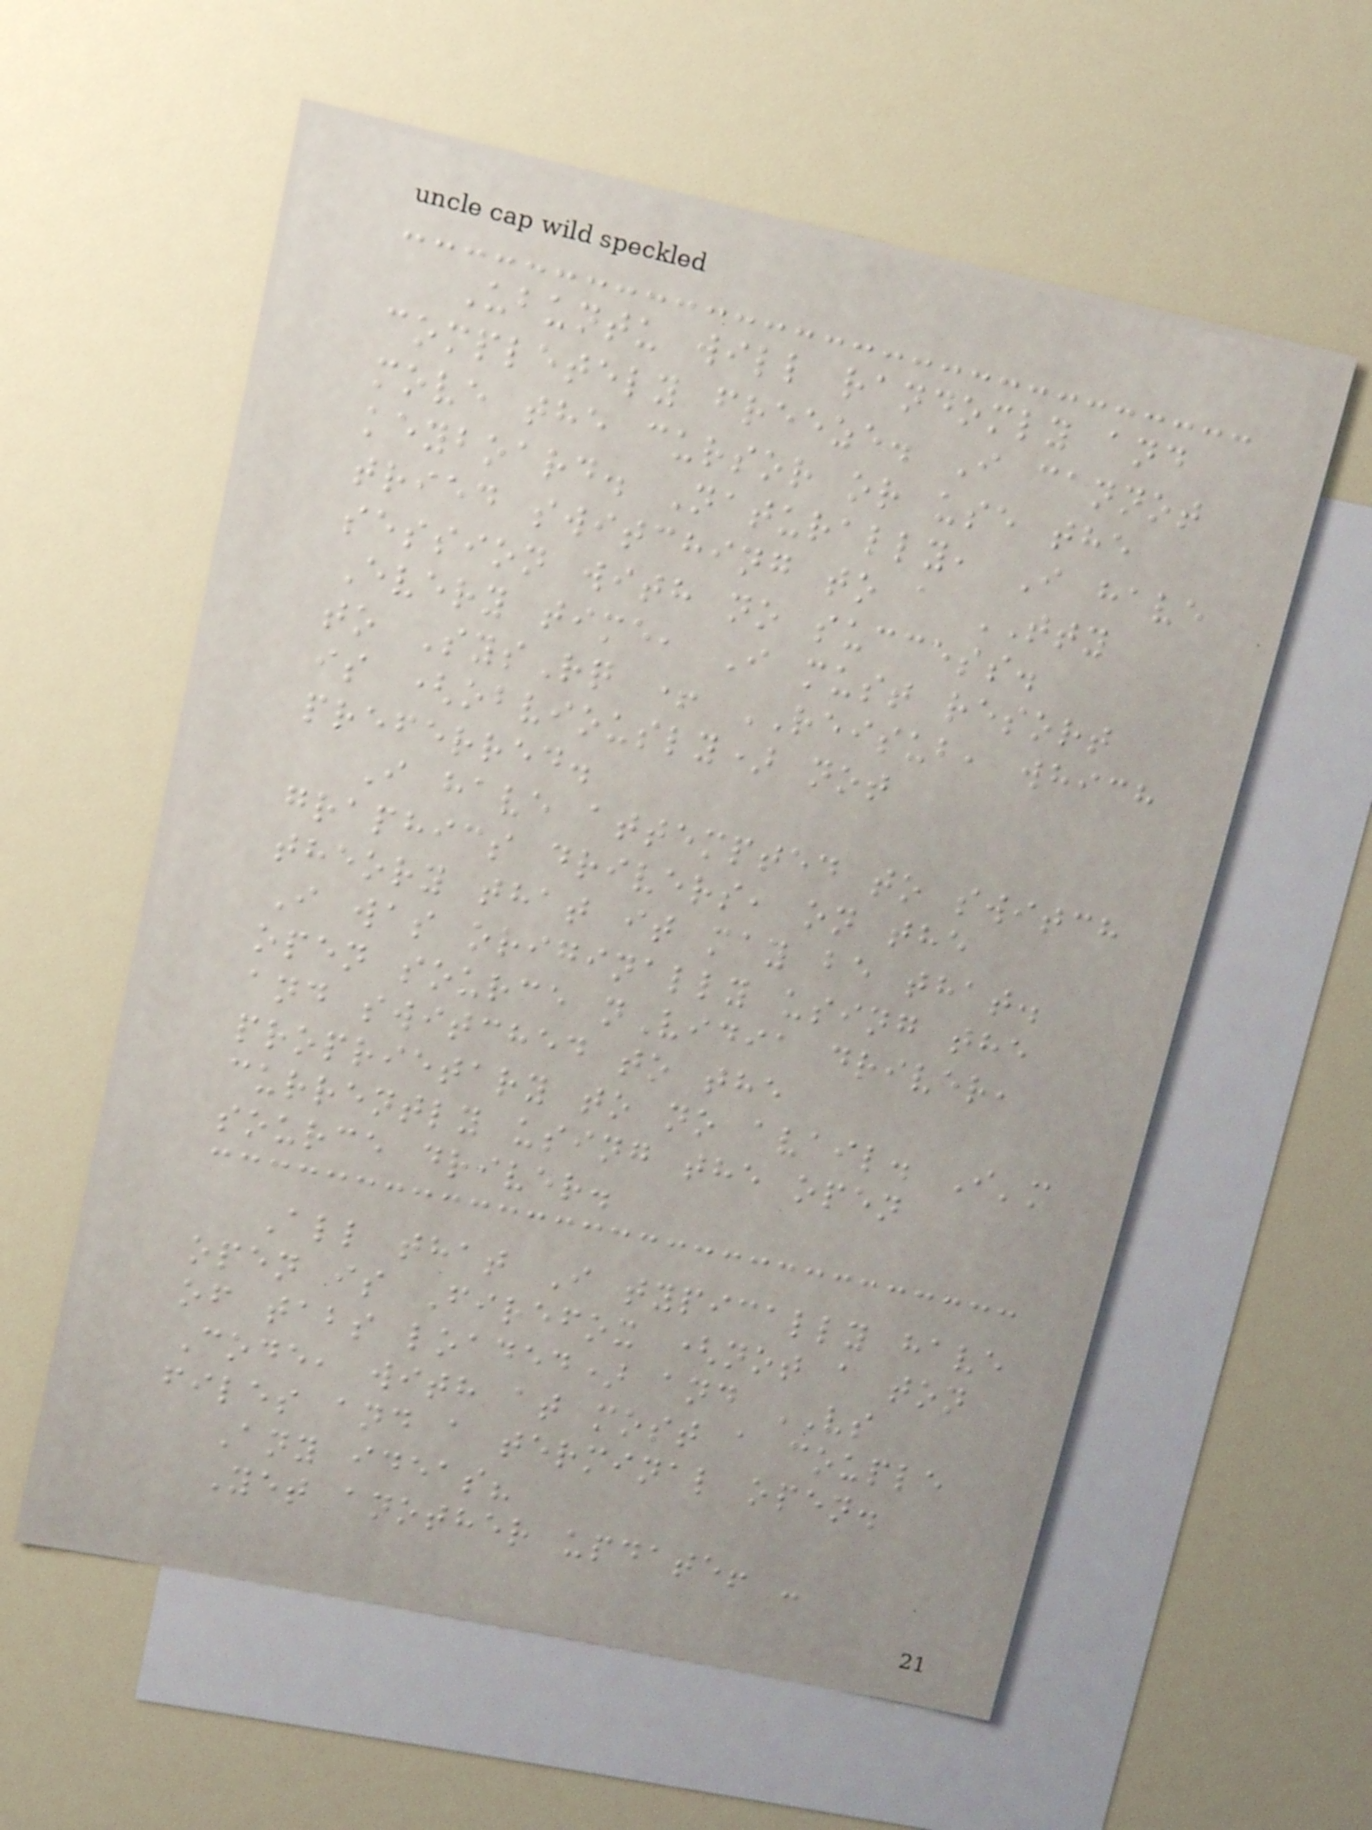Ubuntu will randomly and
completely freeze. I cannot
move the cursor or use the
keyboard. Naturally, I have
tried switching to a TTY
session with no success.
Every time, I must resort
to SysRq + REISUB, which
is (obviously) not
preferred.
I have attempted to switch
graphics drivers, on the
theory that it may be that.
I was originally using the
open source nVidia driver,
and switched to the
proprietary to no avail. I'm
currently using the open
source driver.
All that I typically have
open is Firefox (not a ton
of tabs loaded) and VS
Code, with at most a couple
files and a terminal open.
Any ideas?
Yet another update! -
